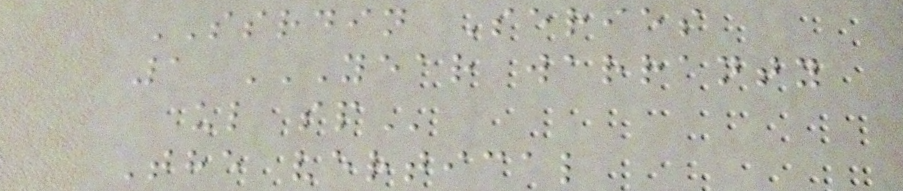SSRDIN Series
1 YEAR WARRANTY
UL SP
The vertical
